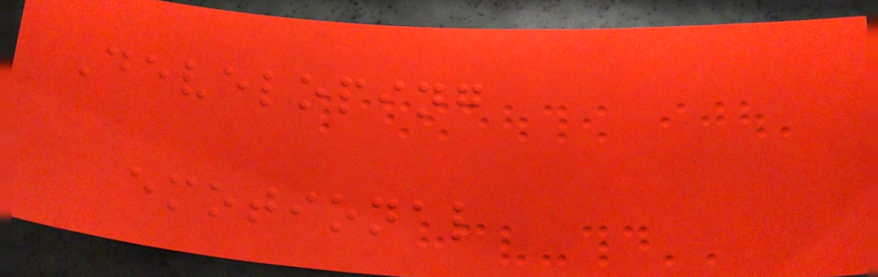Developing
emotional
